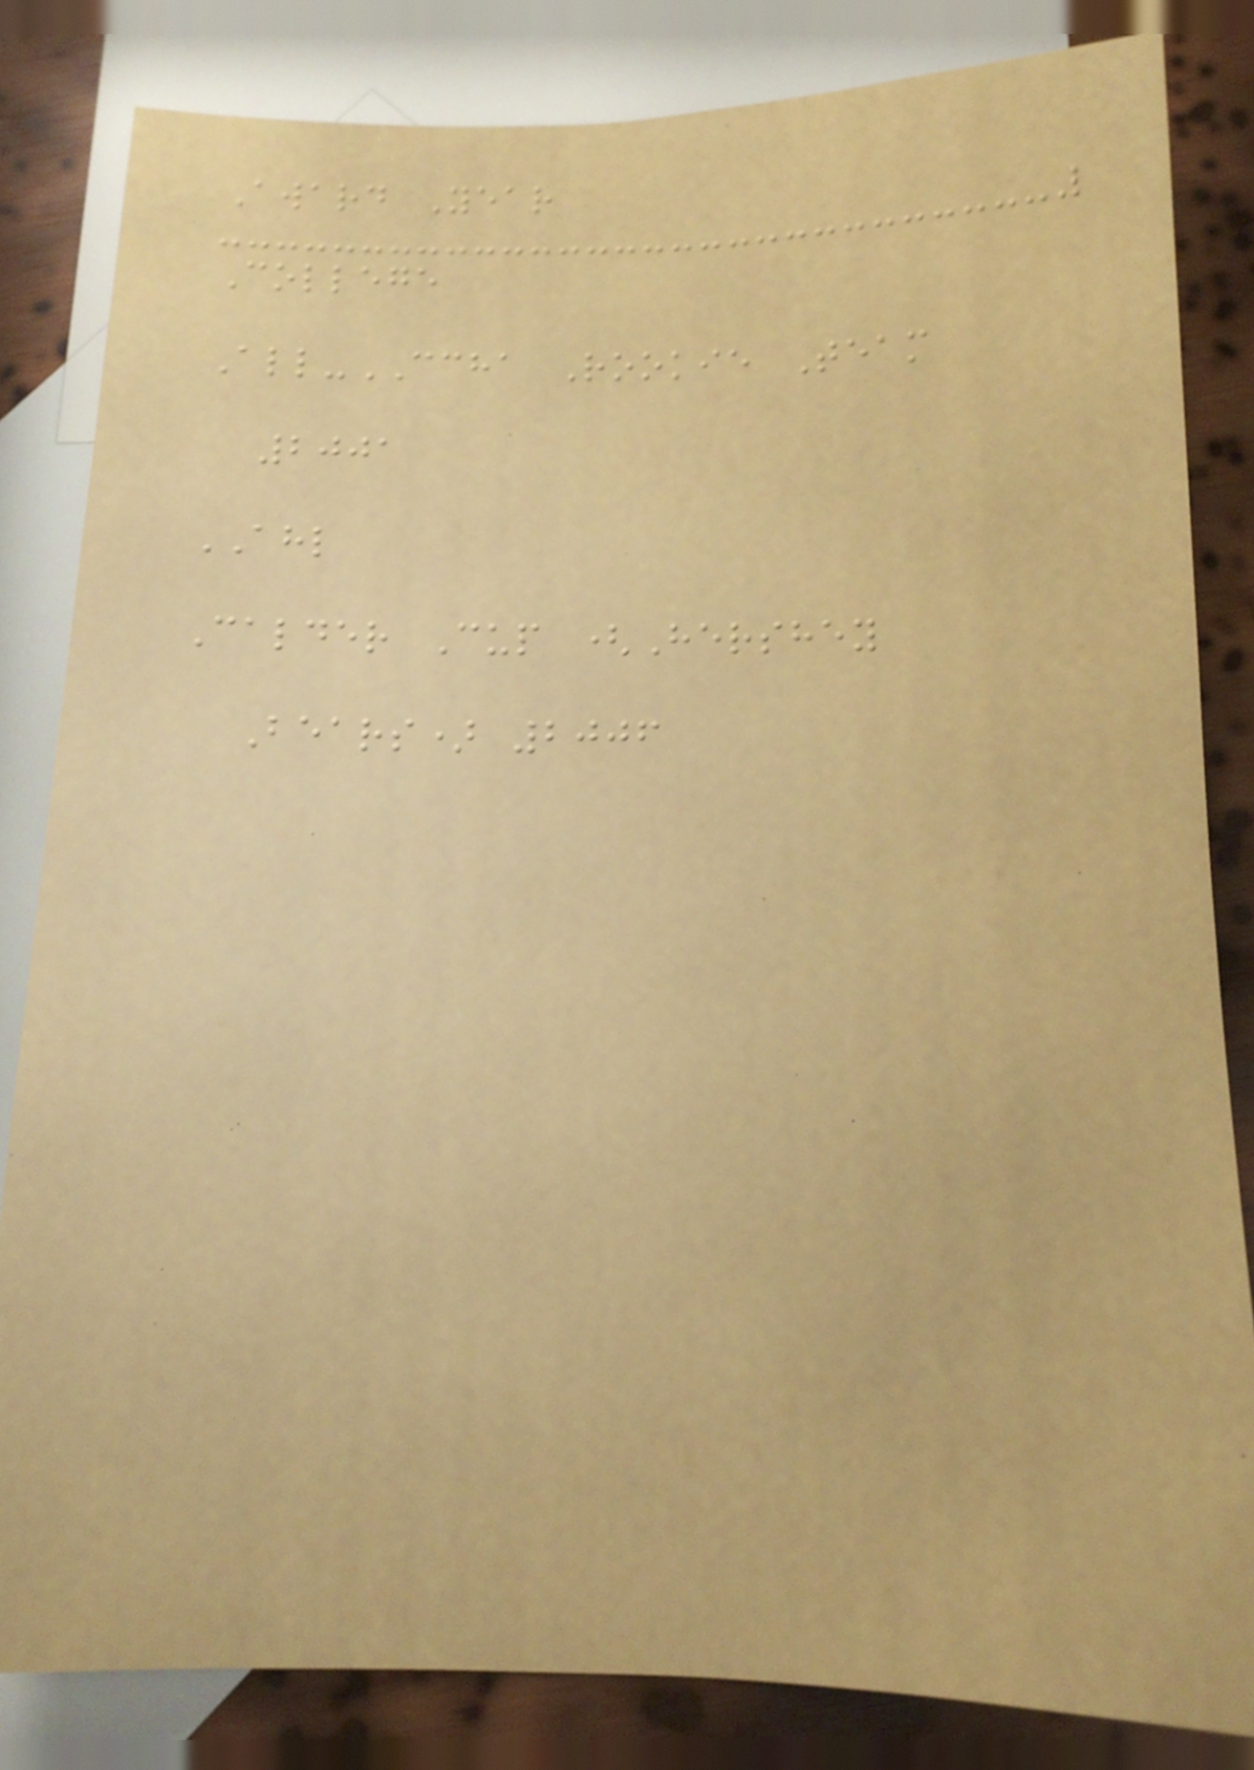Award Year
College
All-CCHA Rookie Team
2001
AHL
Calder Cup (Hershey
Bears) 2006
